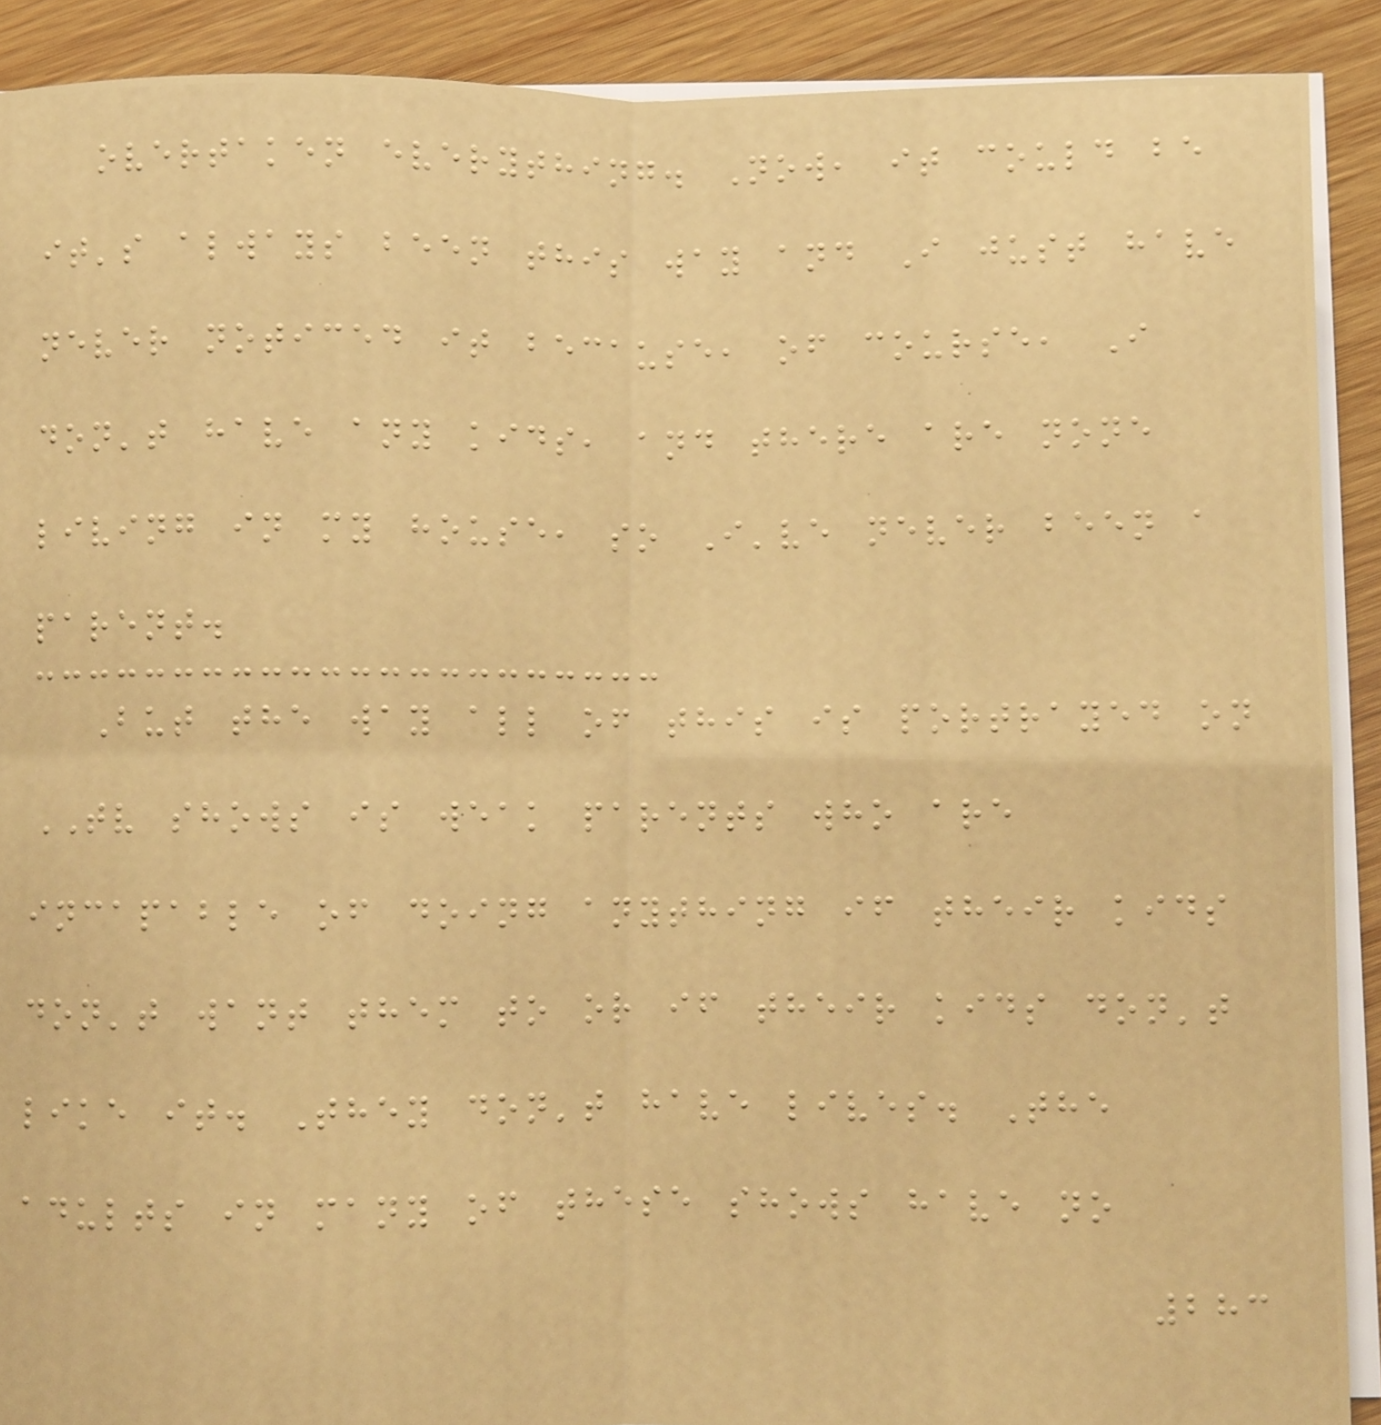overtaken everything. Now, it could be
it's always been this way and I just have
never noticed it because, of course, I
don't have any kids, and there are none
living in my house, so I've never been a
parent.
But the way all of this is portrayed on
TV shows is weak parents who are
incapable of doing anything if their kids
don't want them to or if their kids don't
like it. They don't have lives. The
adults in many of these shows have no
283
